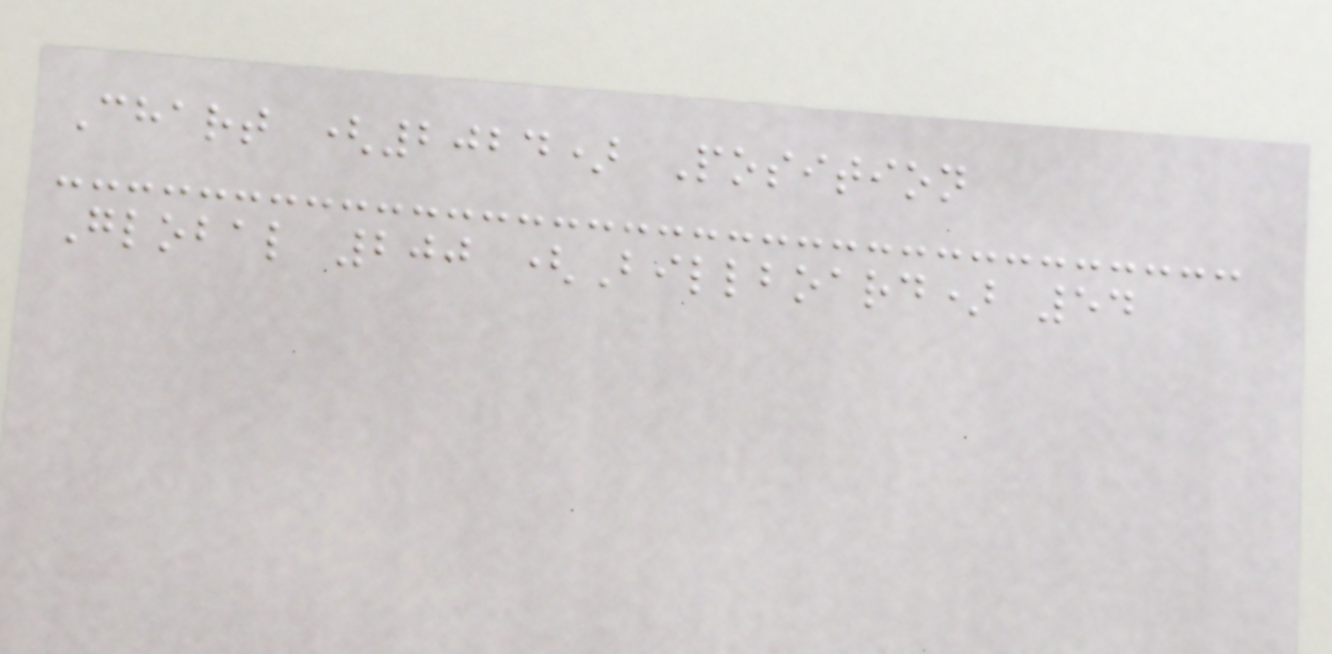Chart (2024) Position
Global 200 (Billboard) 54
